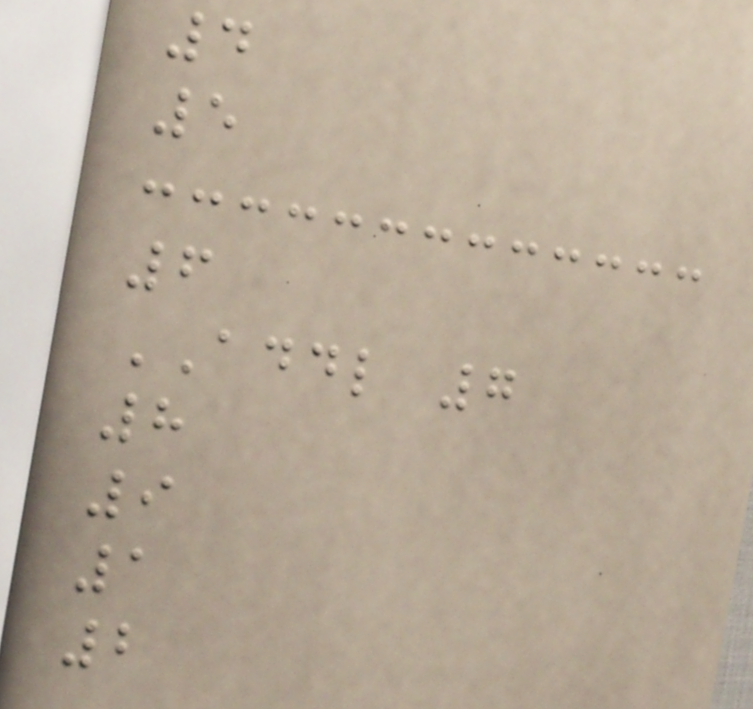4
5
6
ADDL 7
8
9
1
2
